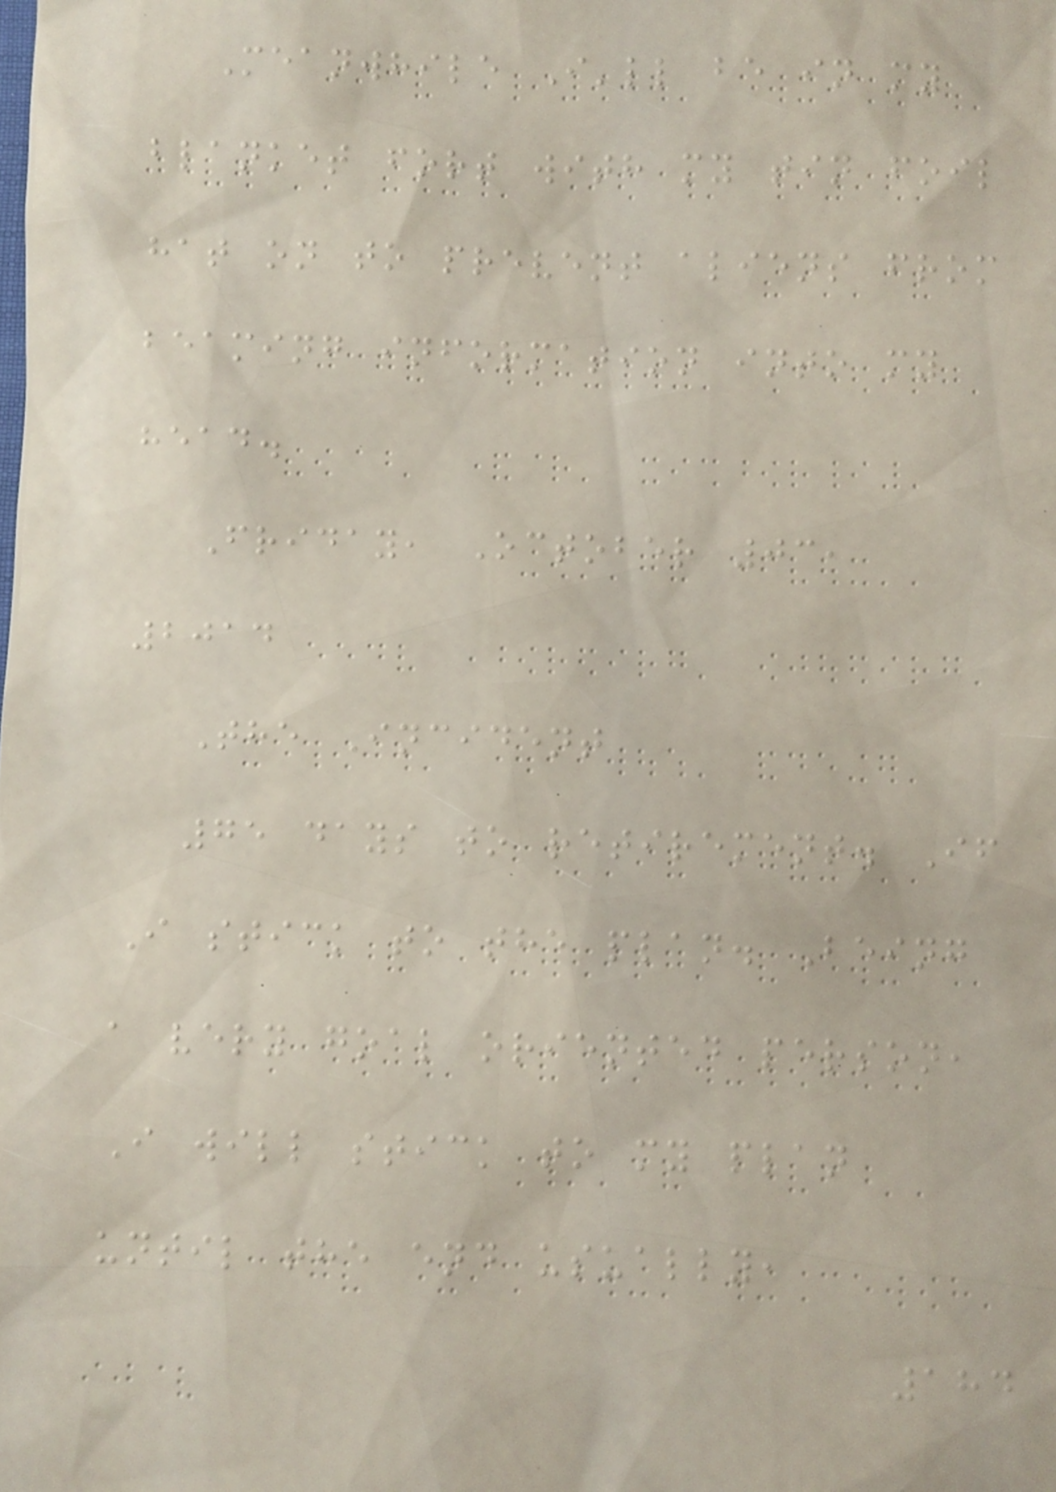Meanwhile I'll be in my
blanket fort with my tin foil
hat on to prevent aliens from
beaming information into my
head.
Friday, October 03,
2014
The Incident
75 days to retirement. If
I stick to the plan. Being
a very goal oriented person,
I will stick to my plan
until the end usually,
184
